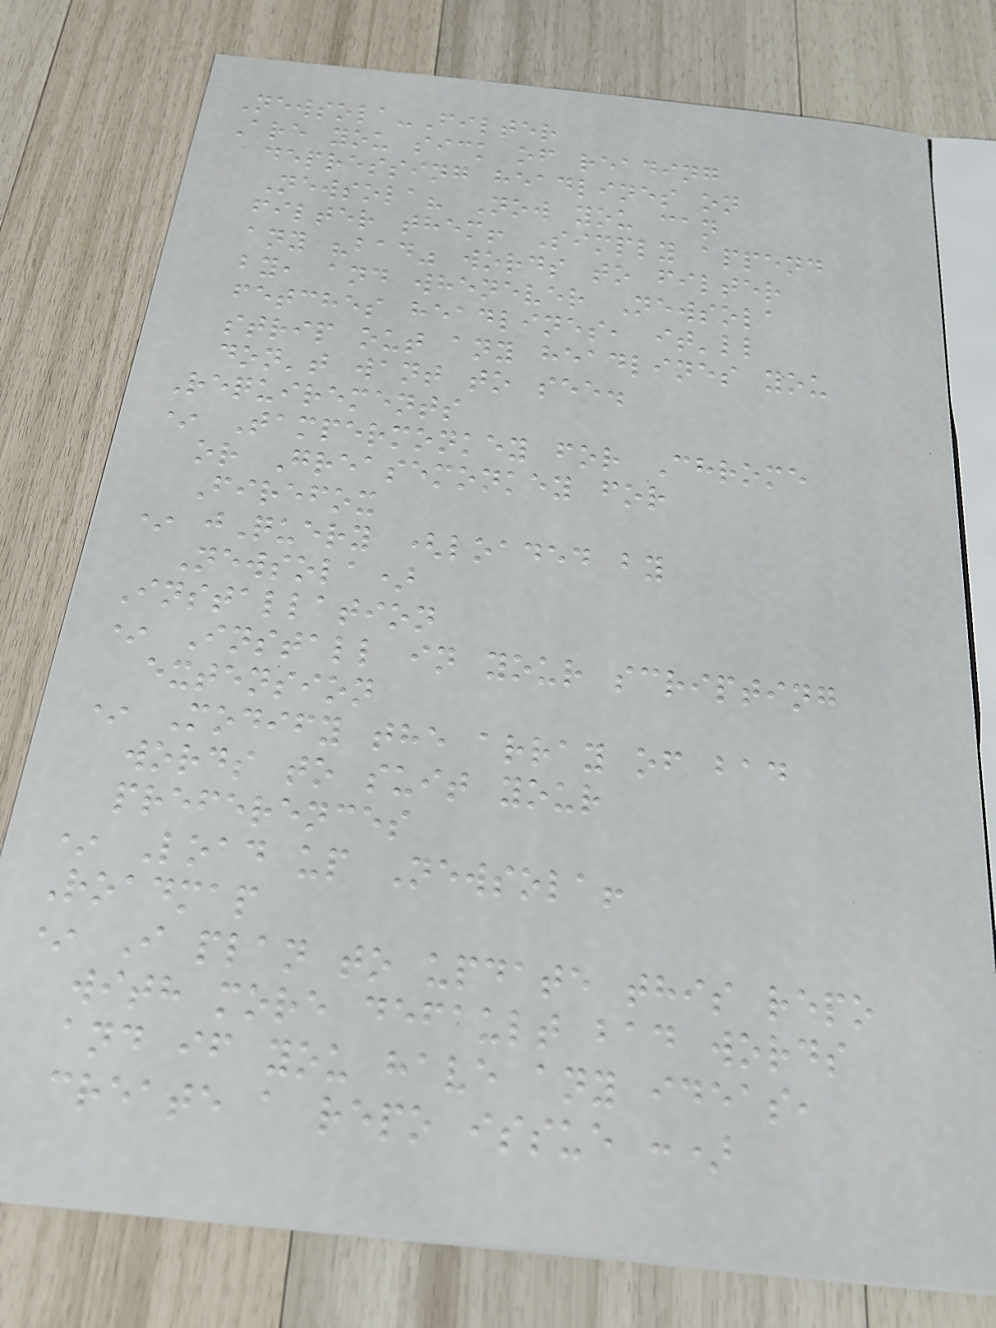Newsola-Filter
Are you sick of reading
depressing headlines on
Newsola? Now you can
filter them! Simply append
any "bad" words to filter
by, and whenever Newsola
fetches headlines, it'll
strip out any headlines you
don't want to see.
Requirements
* Tampermonkey for Chrome
or Greasemonkey for
Firefox
* jQuery (loaded by
Newsola)
Installation
* Install in your scripting
extension
* Modify the array of bad
words to suit your
preferences
* Load up Newsola!
Roadmap
* I plan to update this repo
with more default bad words
and if you have any ideas,
create a repo issue :)
